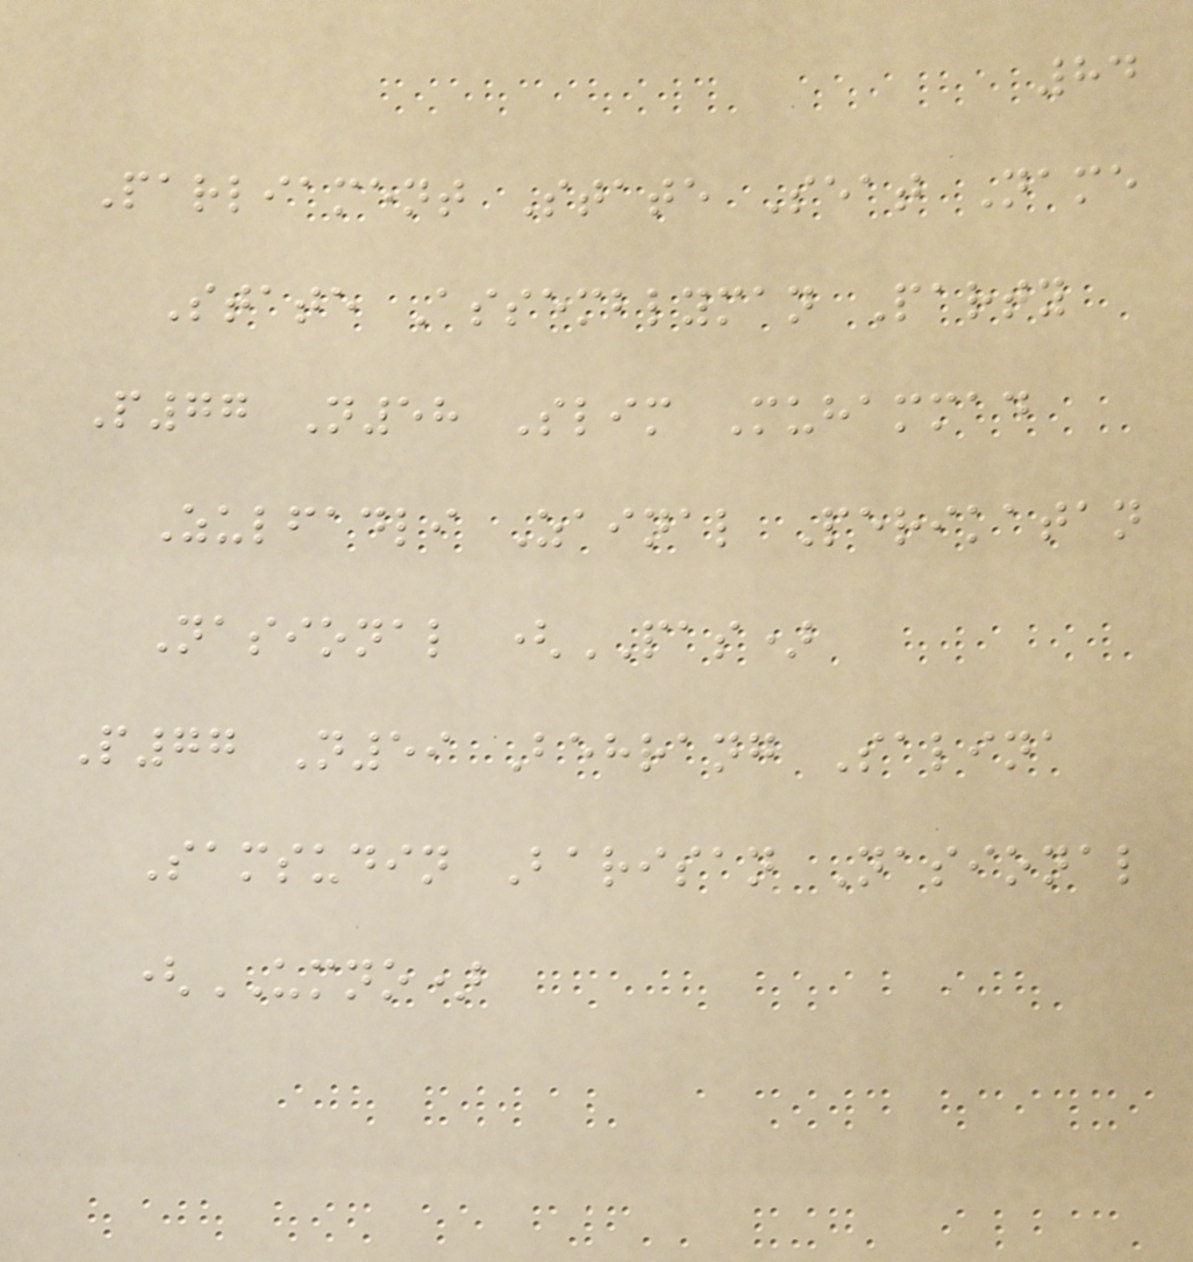84
Parliament State Seat Name
State Assemblyman Party
P77 N58 Slim Muhammad
Zulfadli Zainal Perikatan
Nasional (PAS)
P77 N59 Behrang Salina
Samsudin Barisan Nasional
(UMNO)
